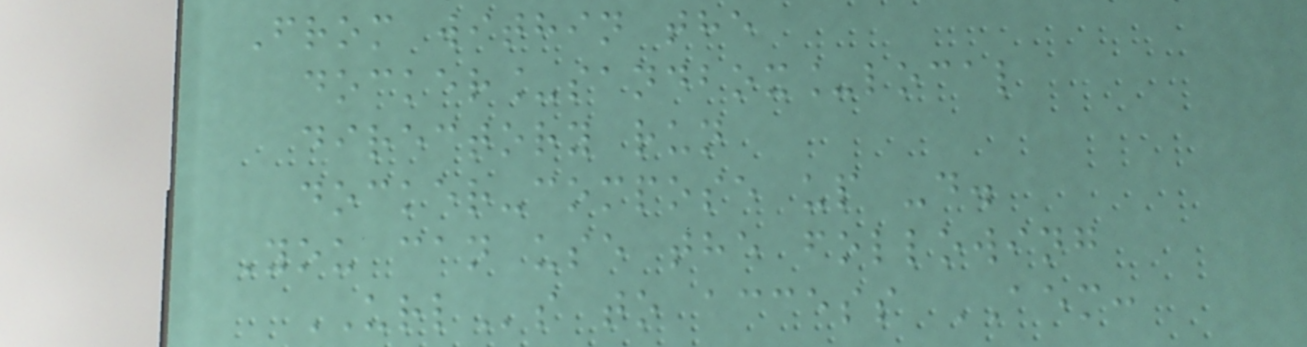From within the
docker_sandbox_local
directory run
docker-compose up -d.
You can use the following
URLs to access AEM:
